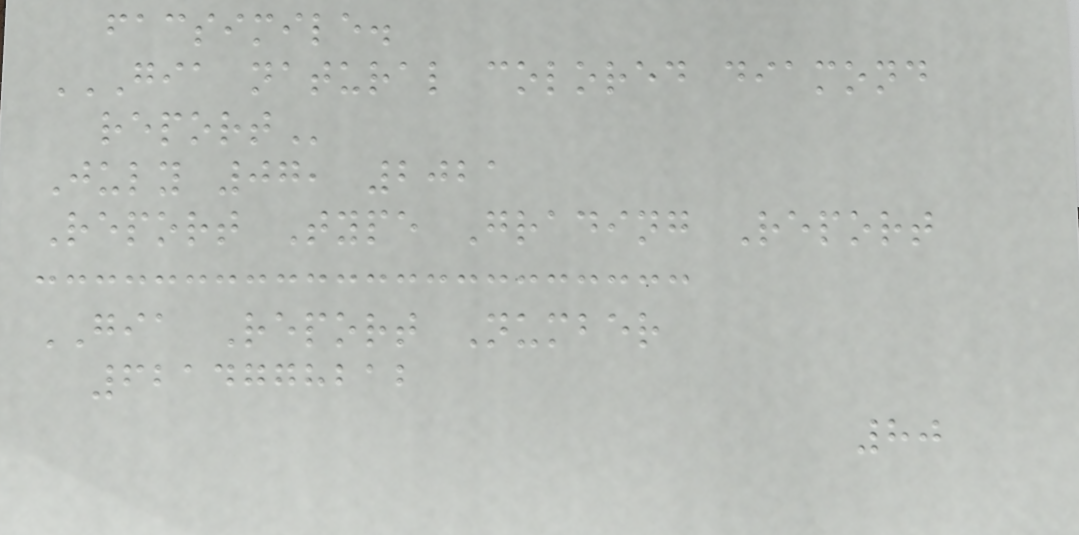facsimile.
GIA NATURAL COLORED DIAMOND
REPORT
July 07, 2021
Report Type Grading Report
GIA Report Number
6214778212
80
